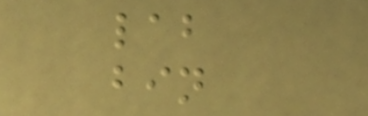lab
bin
